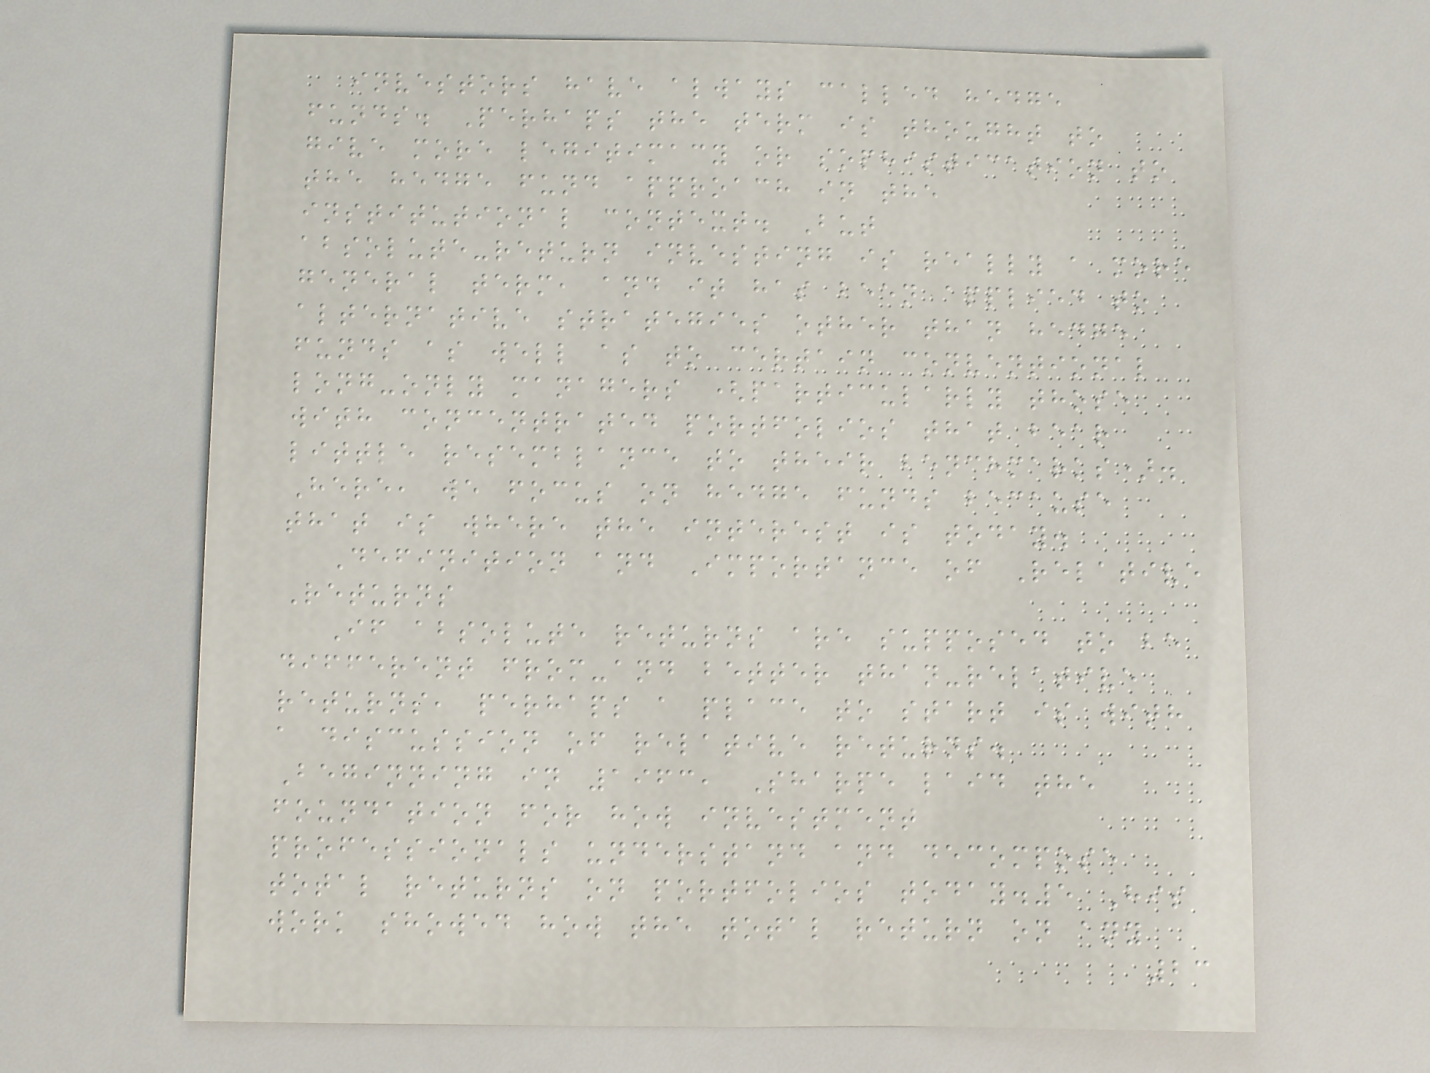investors have always called hedge
funds. Perhaps the term is thought to
give more legitimacy or sophistication to
the hedge fund approach in the
institutional context. But
absolute-return investing is really a more
general term, and it has been applied to
alternative strategies other than hedge
funds as well as to certain conventional
long-only managers (particularly those
with concentrated portfolios that bear
little resemblance to their benchmarks).
Here, we focus on hedge funds because
that is where the interest is today.
Definition and Importance of Relative
Returns
If absolute returns are supposed to be
different from-and better than-relative
returns, perhaps a place to start is with
a discussion of relative returns.
Beginning in 1963, Sharpe laid the
foundation for how investment
professionals understand and decompose
total returns on portfolios today.5 His
work showed how the total return on any
23
